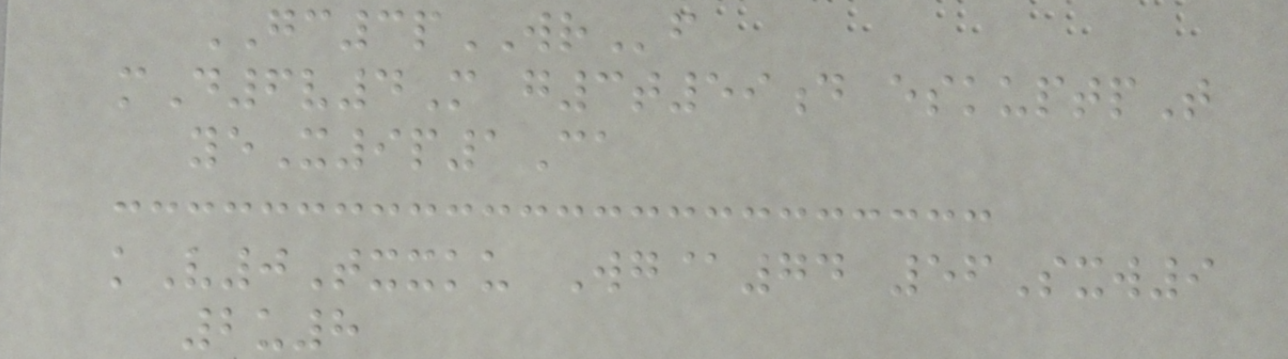GC3pWRf
mD6v4M g3t59d eskuptpT
yeX9p1Ca
kV0Txxku Wg@74 56Sxw9
2u8
